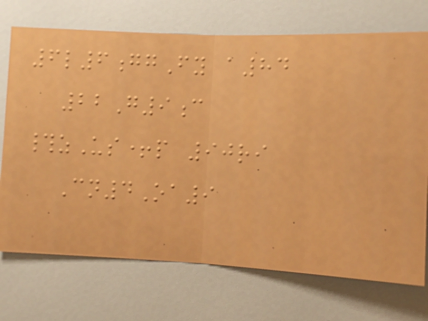6l6ggFy a84
22G9c
#zUs+p 90ri
Cn4Oa9
